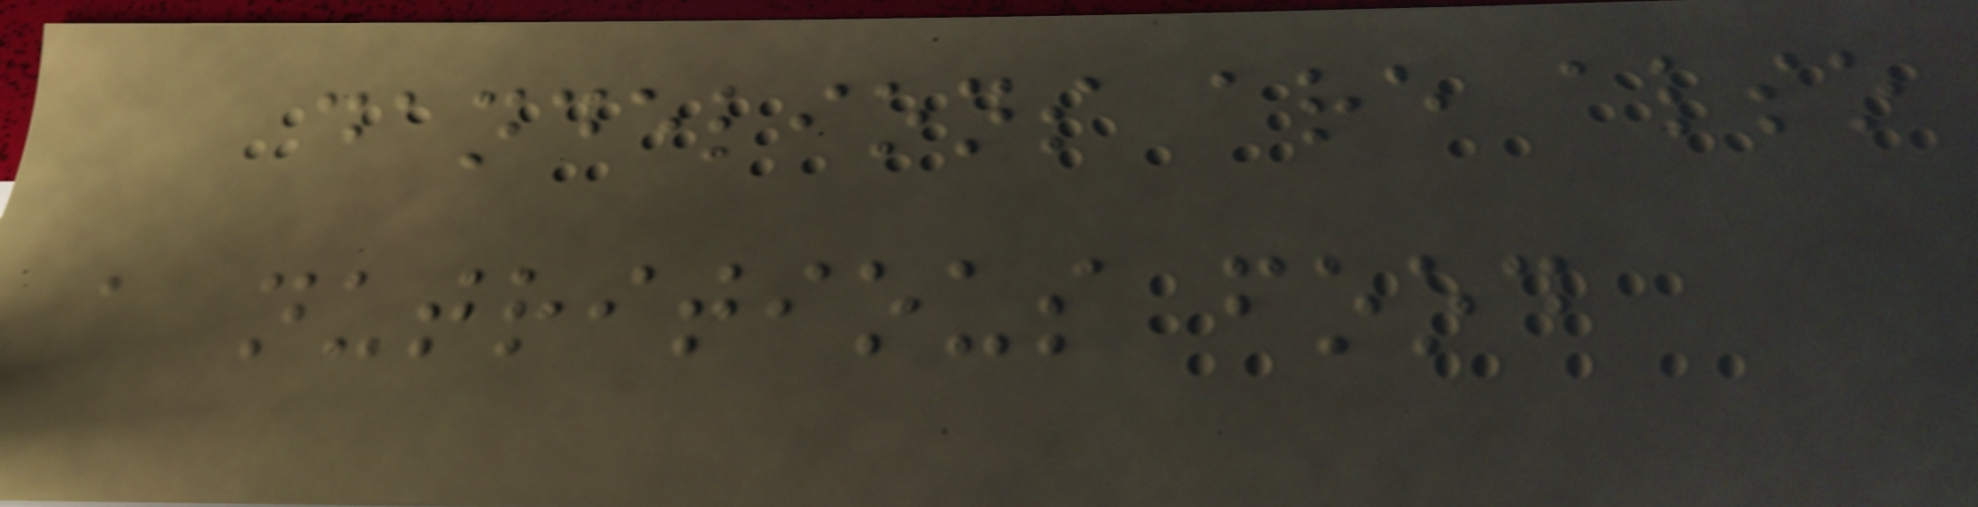dandelions are also
a nutritious food
